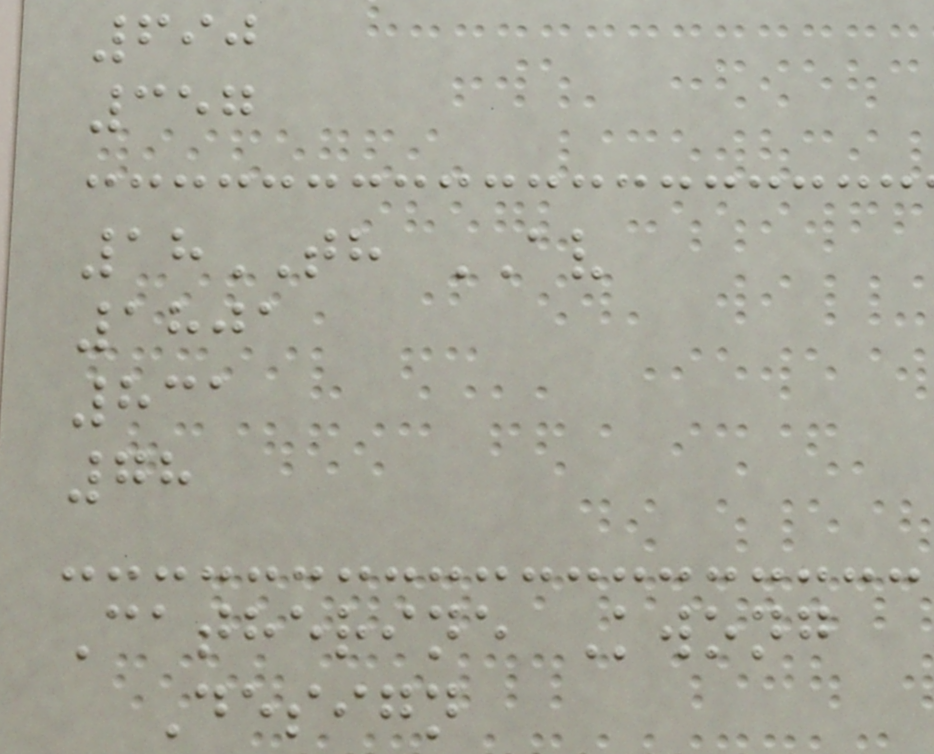690
357
18TH AV
1801
831
78
Catherine Kwong
Design
